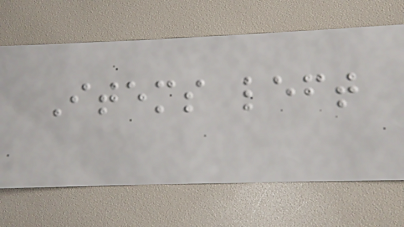Items left
